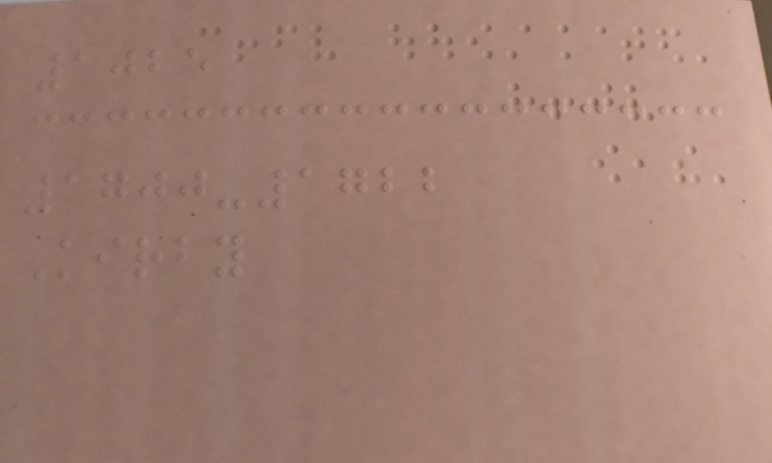1025
1700-1722
Kirby
